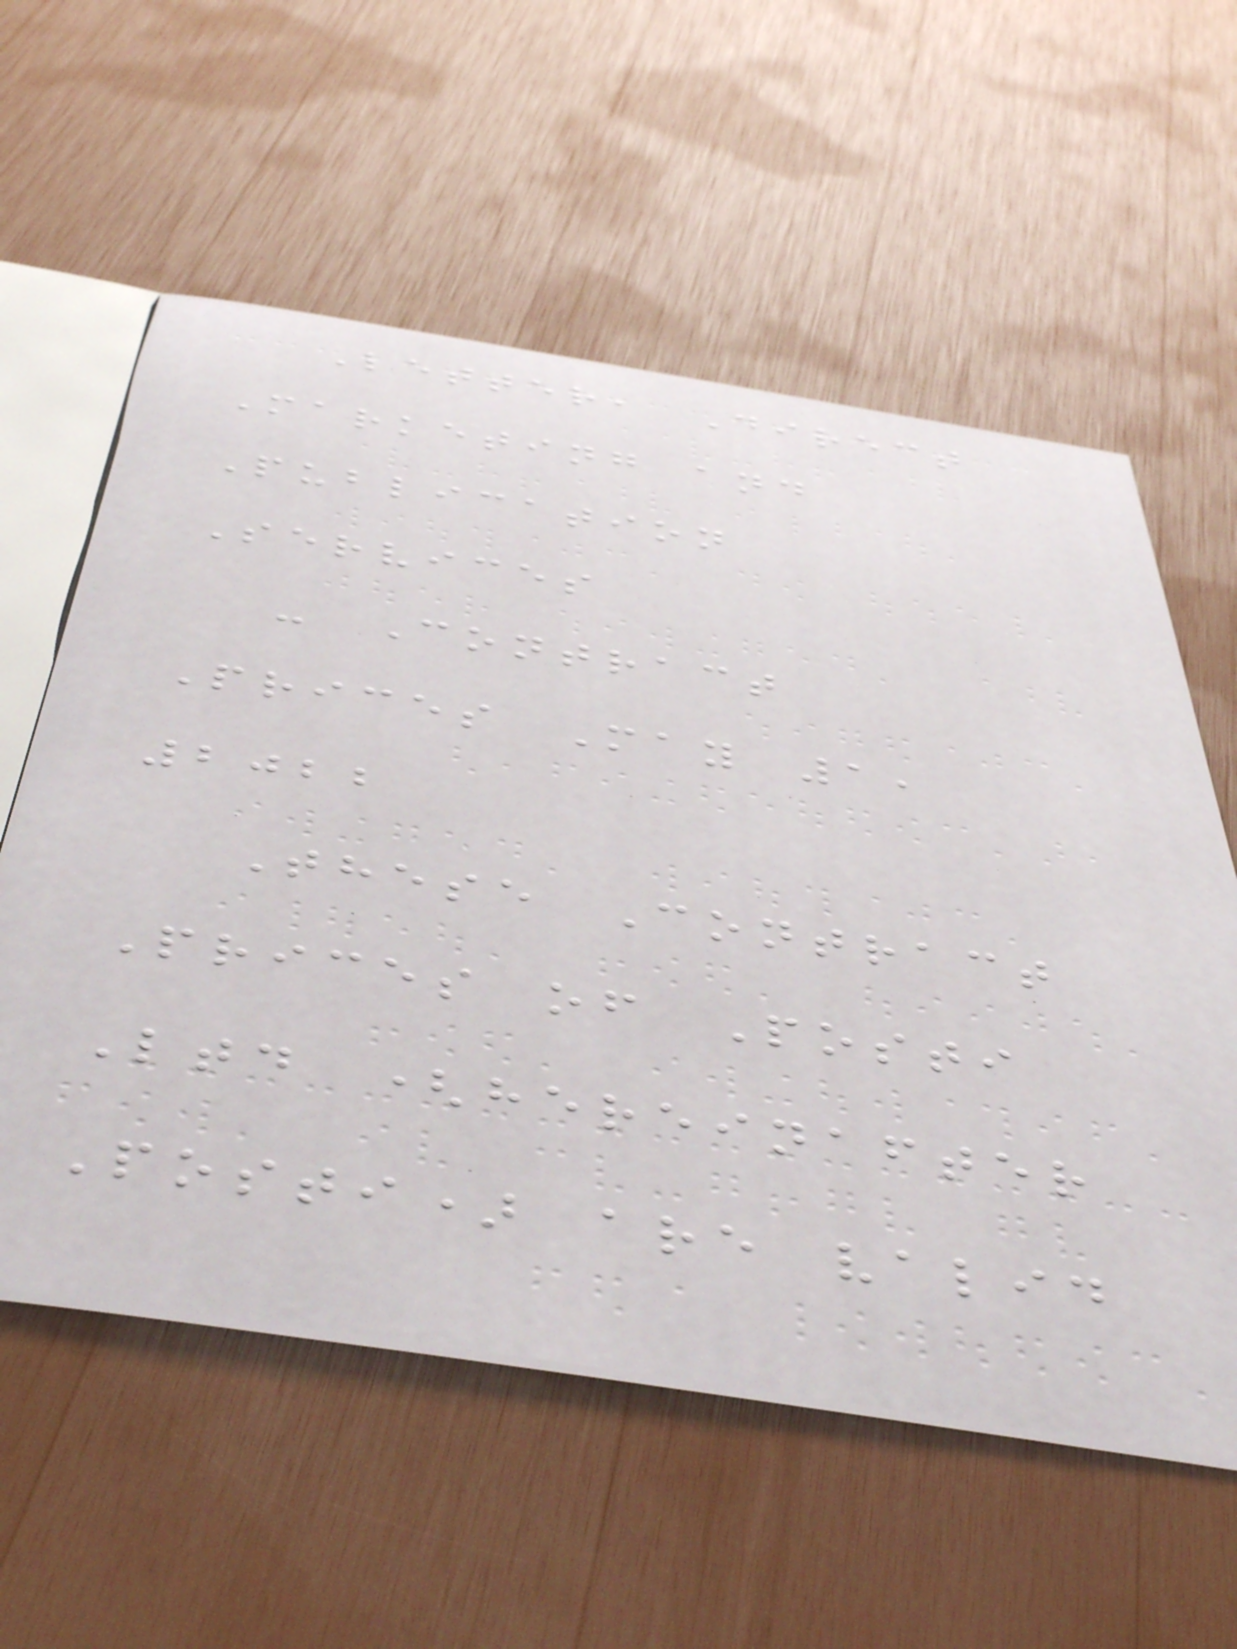Letter, Direct
Marketing and
Publication
Services
- Contract
Prices May 1,
2022
These Contract
Prices of Posti
Ltd (hereinafter
Posti) are valid
